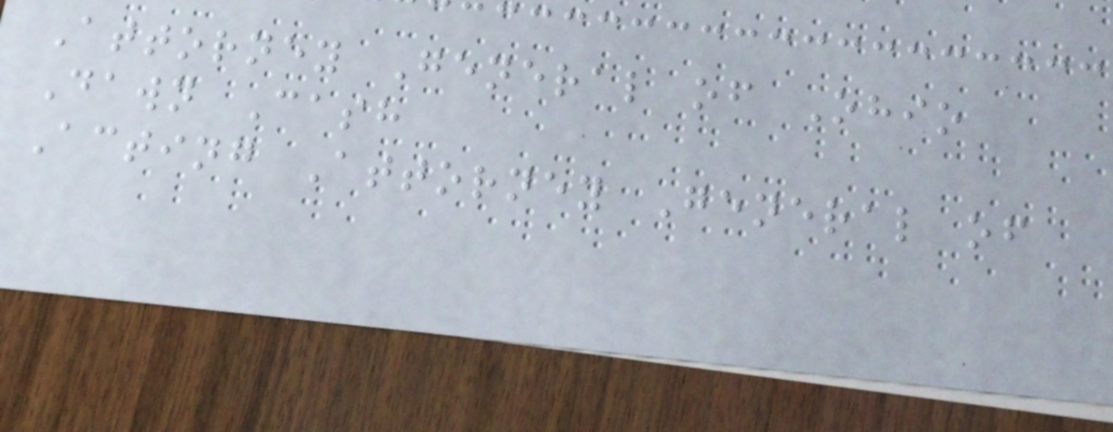Attorney General of Ohio
Dawn Cash
Acting Attorney General of
